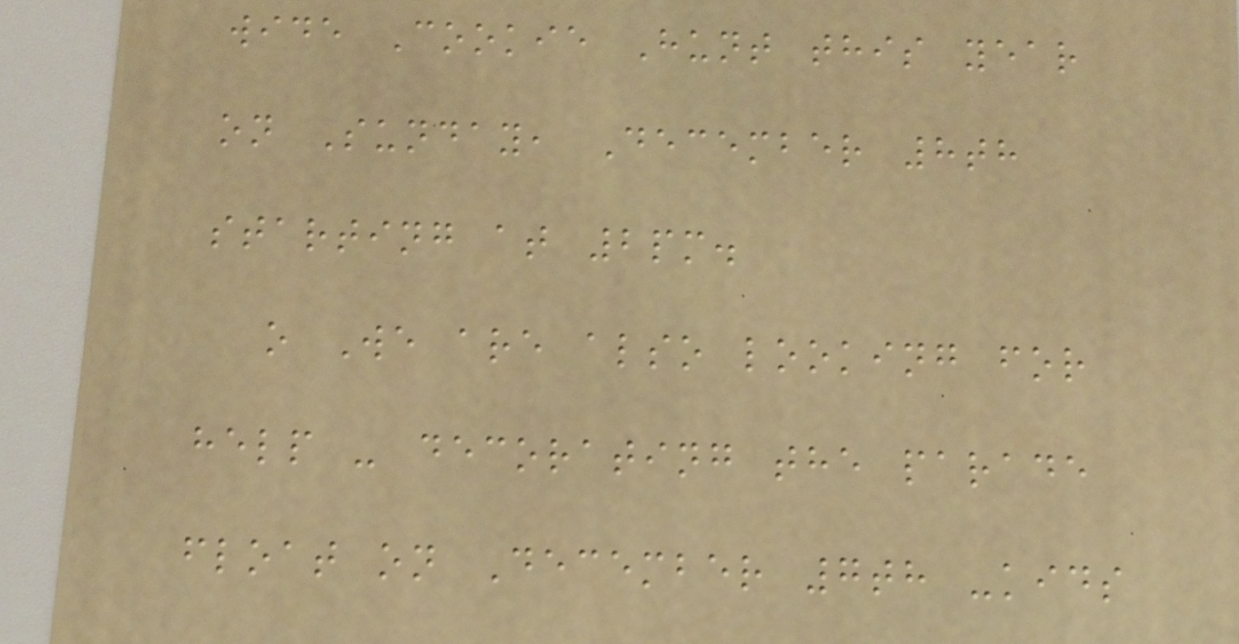wide Cookie Hunt this year
on Sunday, December 8th
starting at 2pm.
o We are also looking for
help - decorating the parade
float on December 7th -kids
